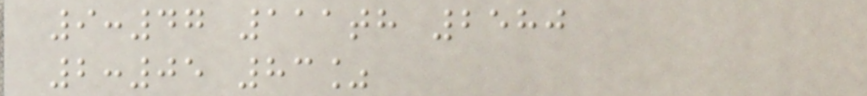9:47 111th 2580
2:05 83%
